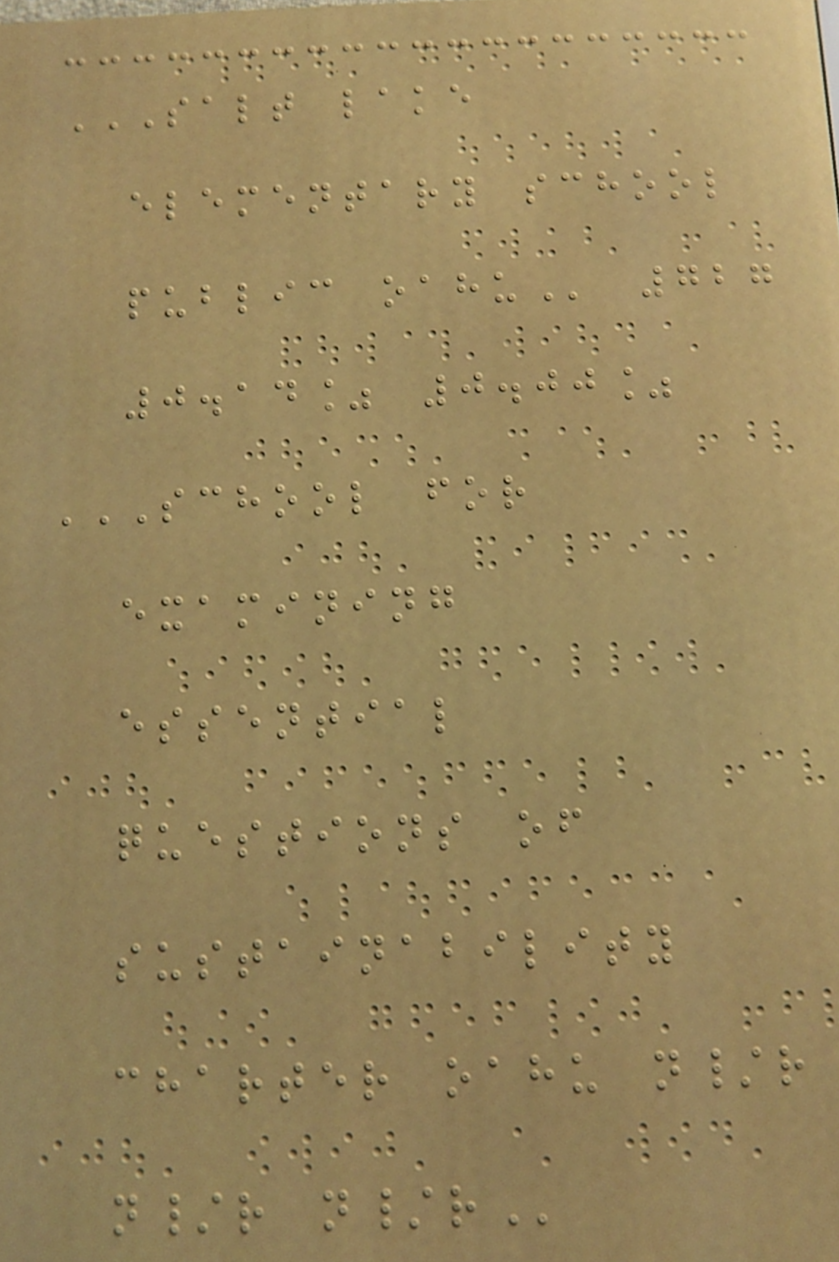SALT LAKE
ELEMENTARY SCHOOL
PUBLIC OAHU 727
0.14% 0.00%
SCHOOL FOR
EXAMINING
ESSENTIAL
QUESTIONS OF
SUSTAINABILITY
CHARTER OAHU N/R
N/R N/R
